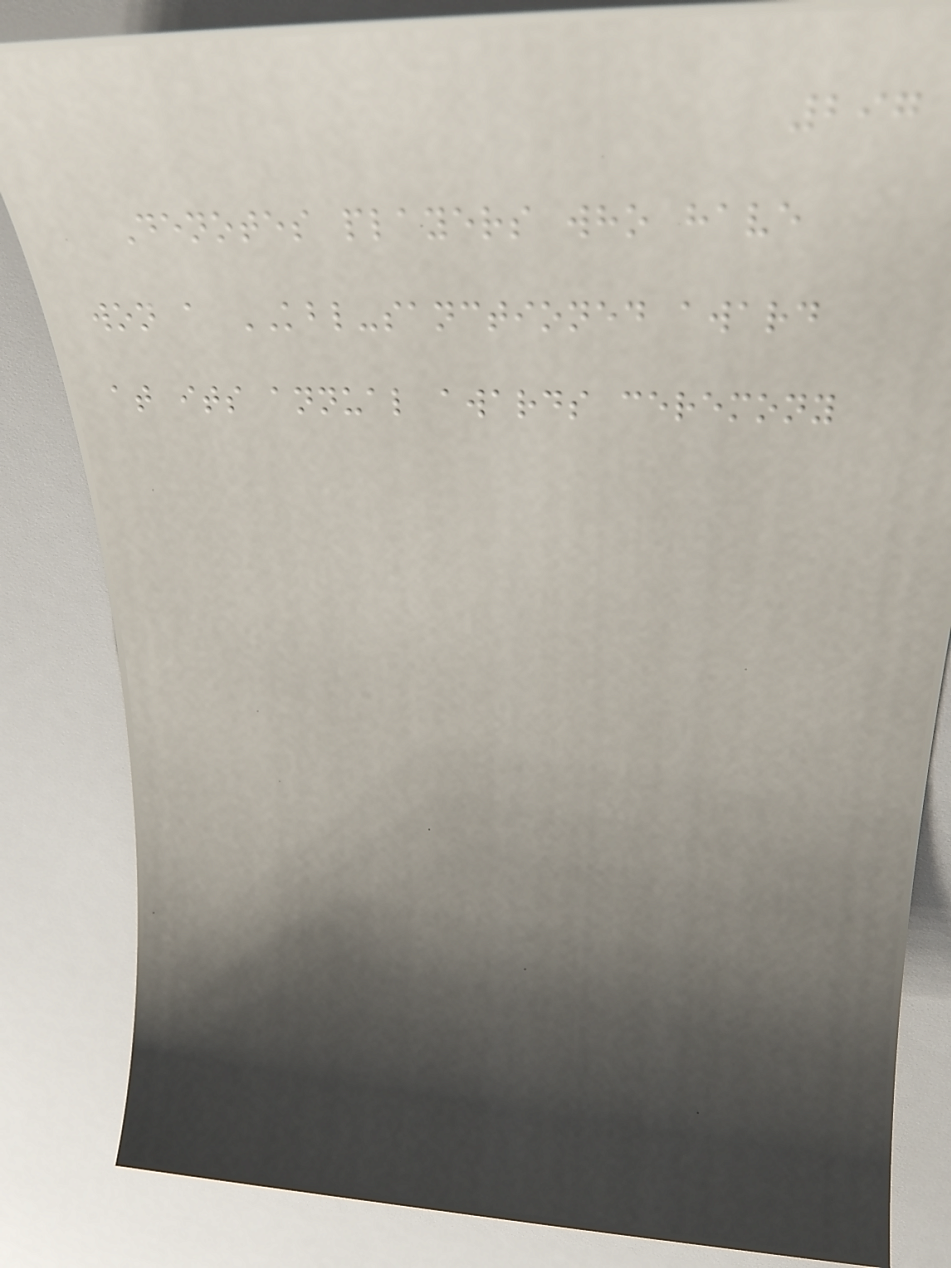297
Denotes players who have
won a KBL-sanctioned award
at its annual awards ceremony
